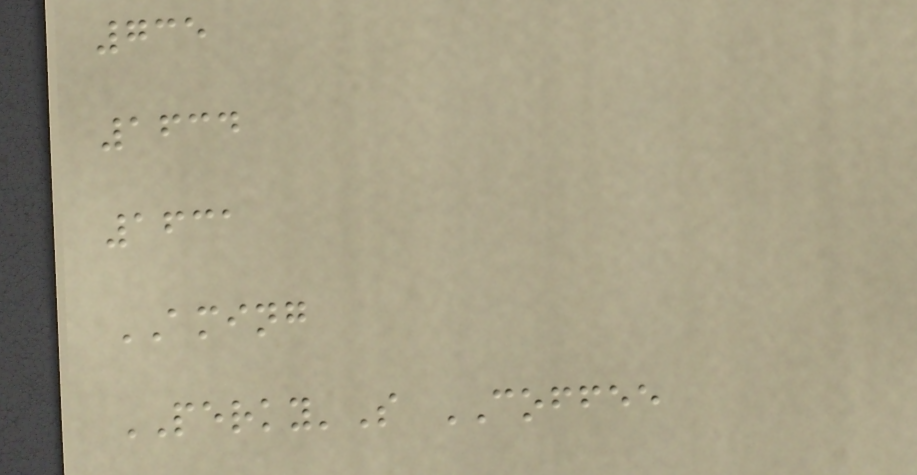735
1634
1631
AMING
PERKY'S COFFEE
